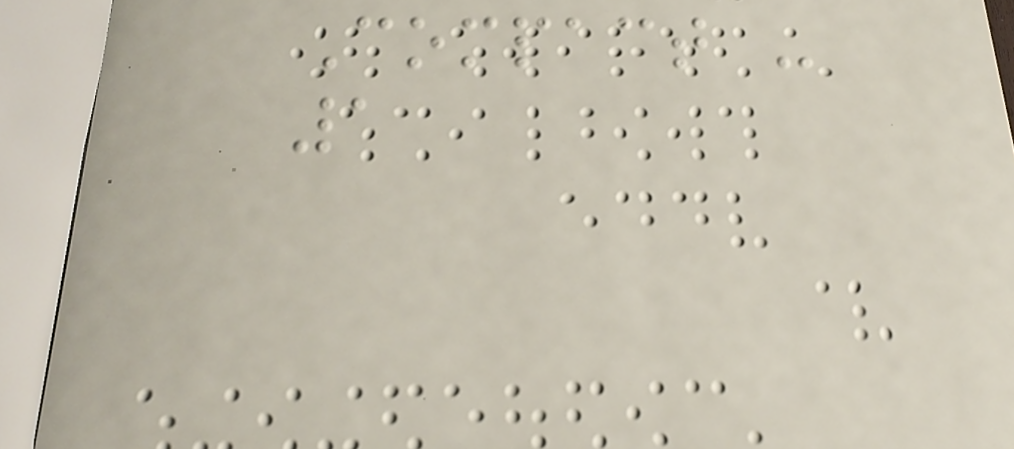Compact -
1
